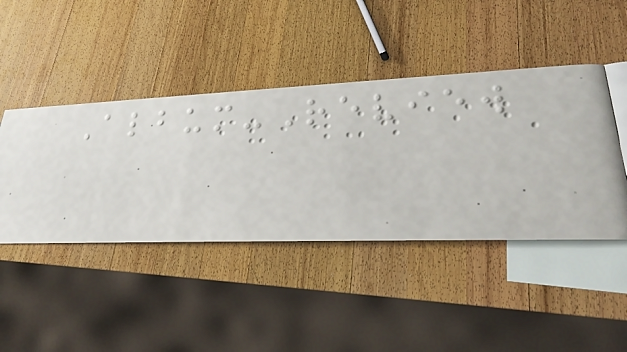Album-Review
